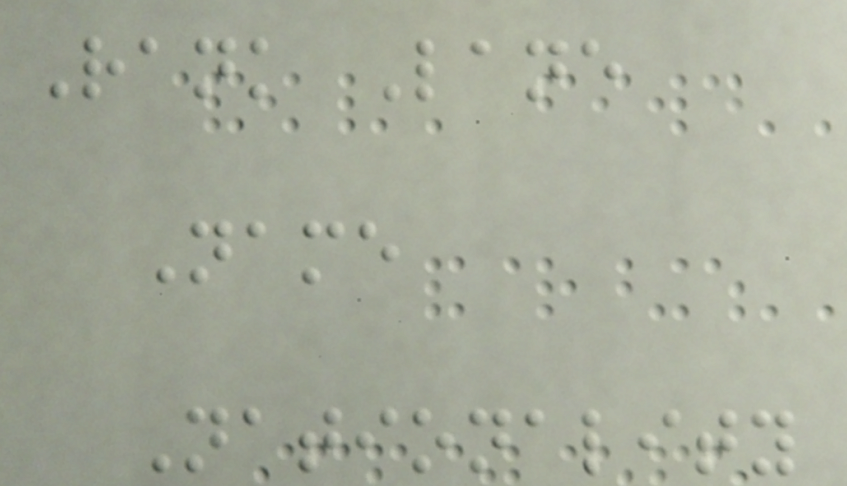Rank Lane
Name
Nationality
